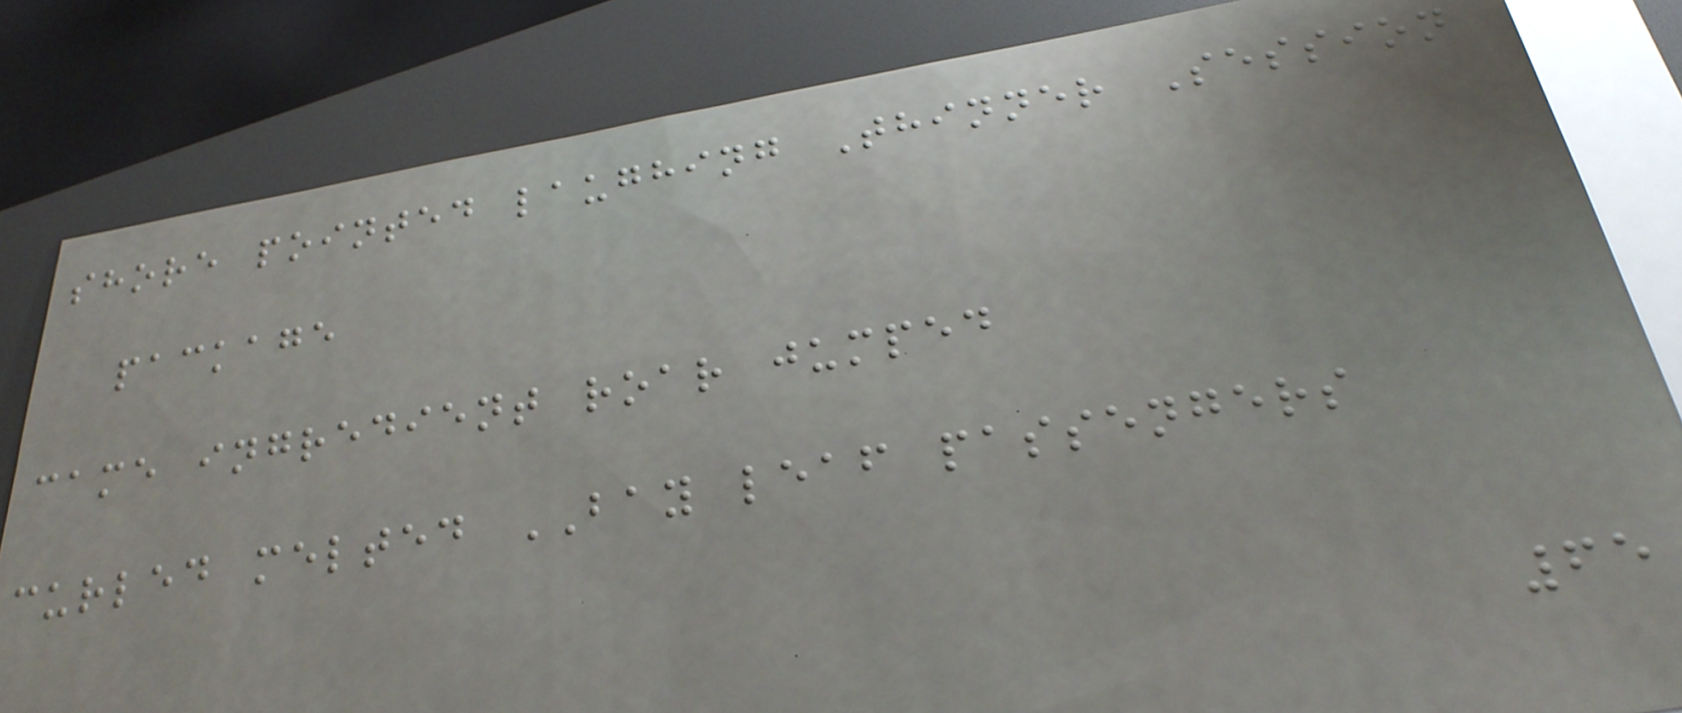shore pointed laughing Thinner Session
package
came ingredient roar jumped
curled melted BAY leaf passengers
65
